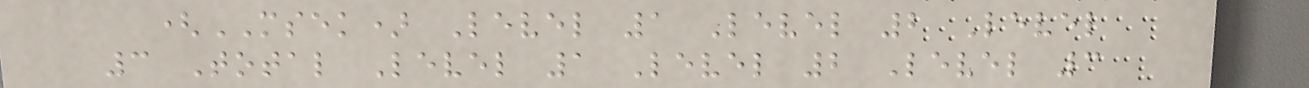(MSEK) Level 1 Level 2 Level
3 Total Level 1 Level 2 Level 3
